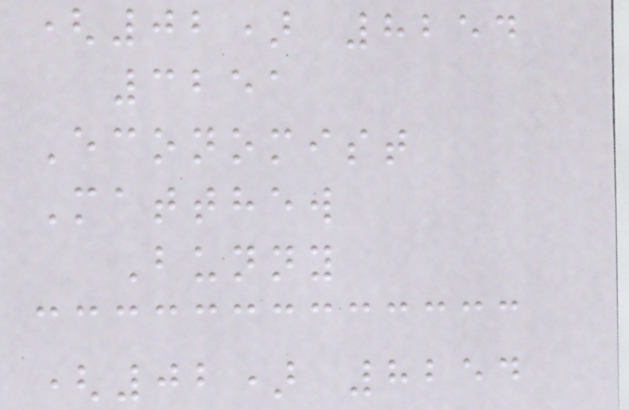(02) 8254
3251
Economist
Matthew
Bunny
(02) 8254
